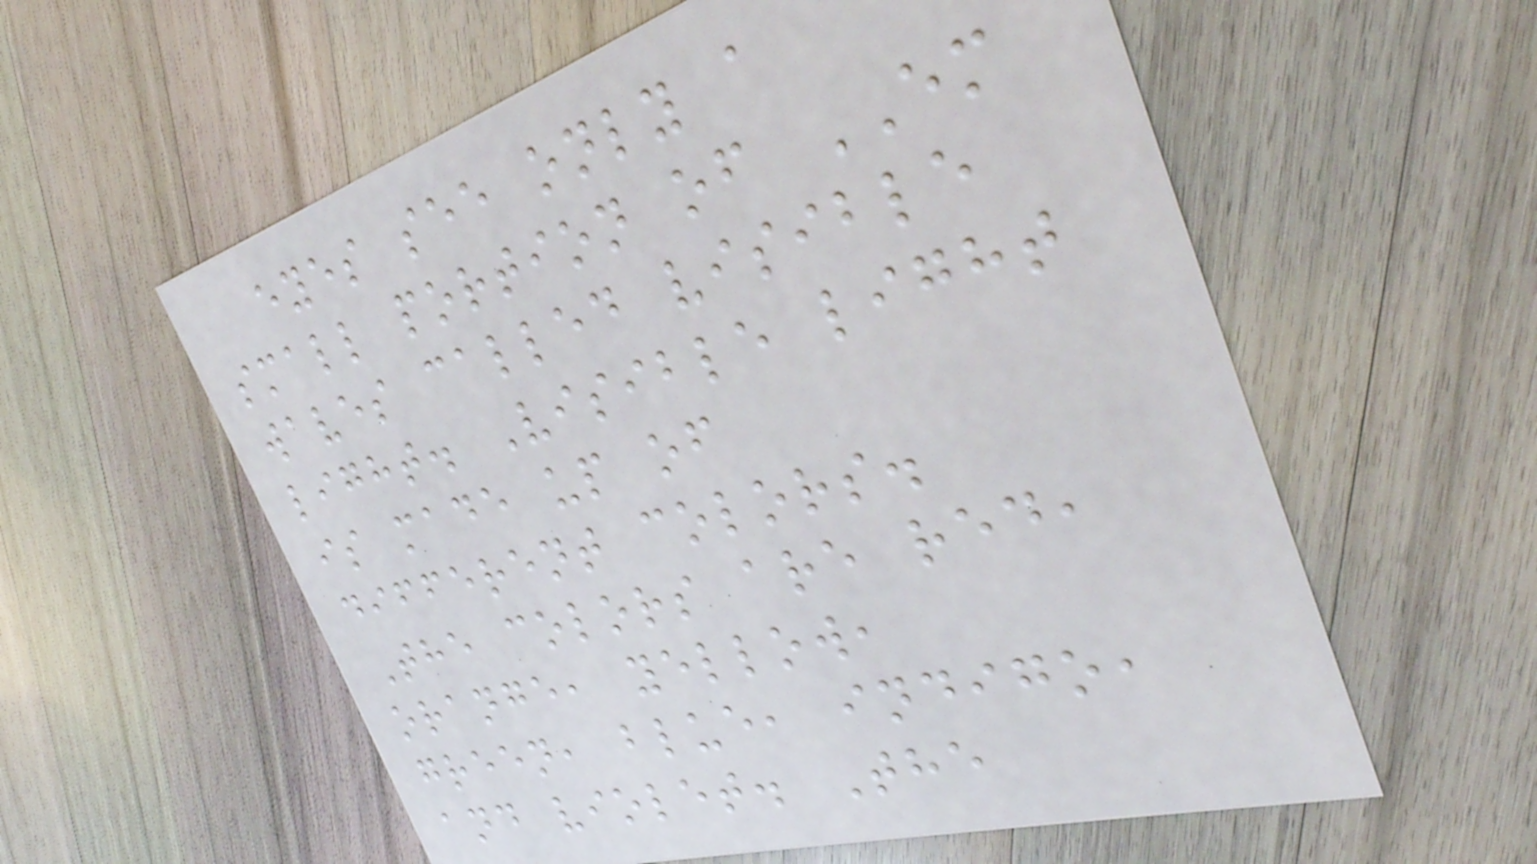eyes see only a
small portion of EM
waves called visible
light. Visible light
is made up of
different colors.
The colors are red,
orange, yellow,
green, blue, indigo,
and violet. The
